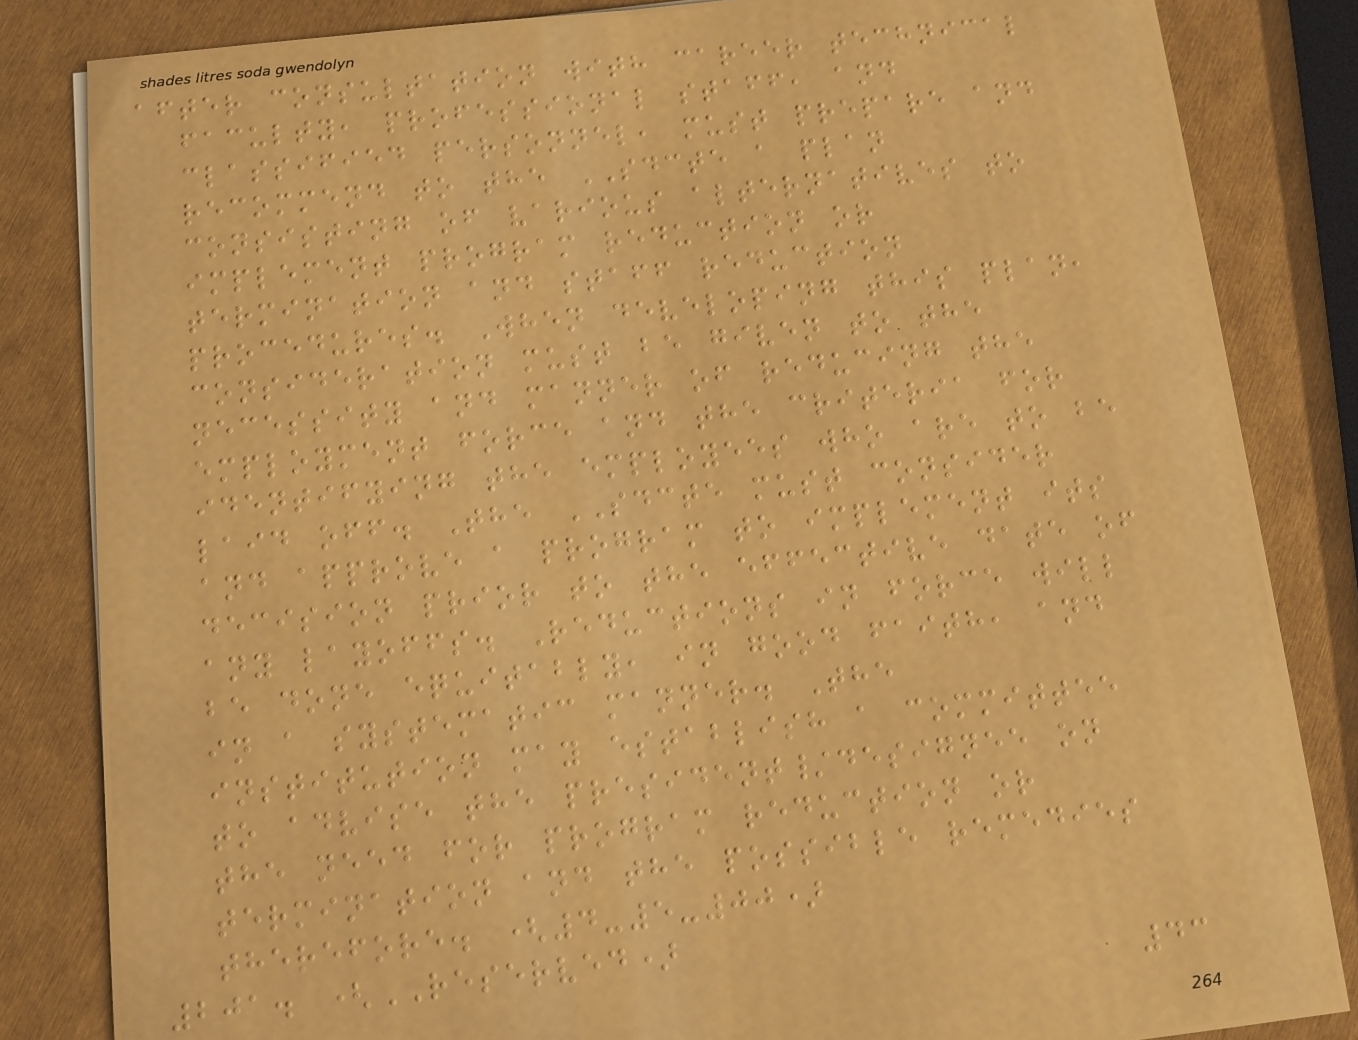after consultation with career technical
faculty, professional staff, and
classified personnel, must prepare and
recommend to the SDCTE a plan
consisting of various alternatives to
implement program reduction or
termination and staff reduction
procedures. When developing this plan,
consideration must be given to the
necessity and manner of reducing the
employment force and the criteria for
identifying the employees who are to be
laid off. The SDCTE must consider
and approve a program to implement its
decision prior to the effective date of
any layoffs. Reductions in force will
be done equitably, in good faith, and
in a systematic manner. The
institution may establish a committee
to advise the president/designee on
the need for program reduction or
termination and the possible remedies
therefore. (4-5-00)
201. (RESERVED)
43
